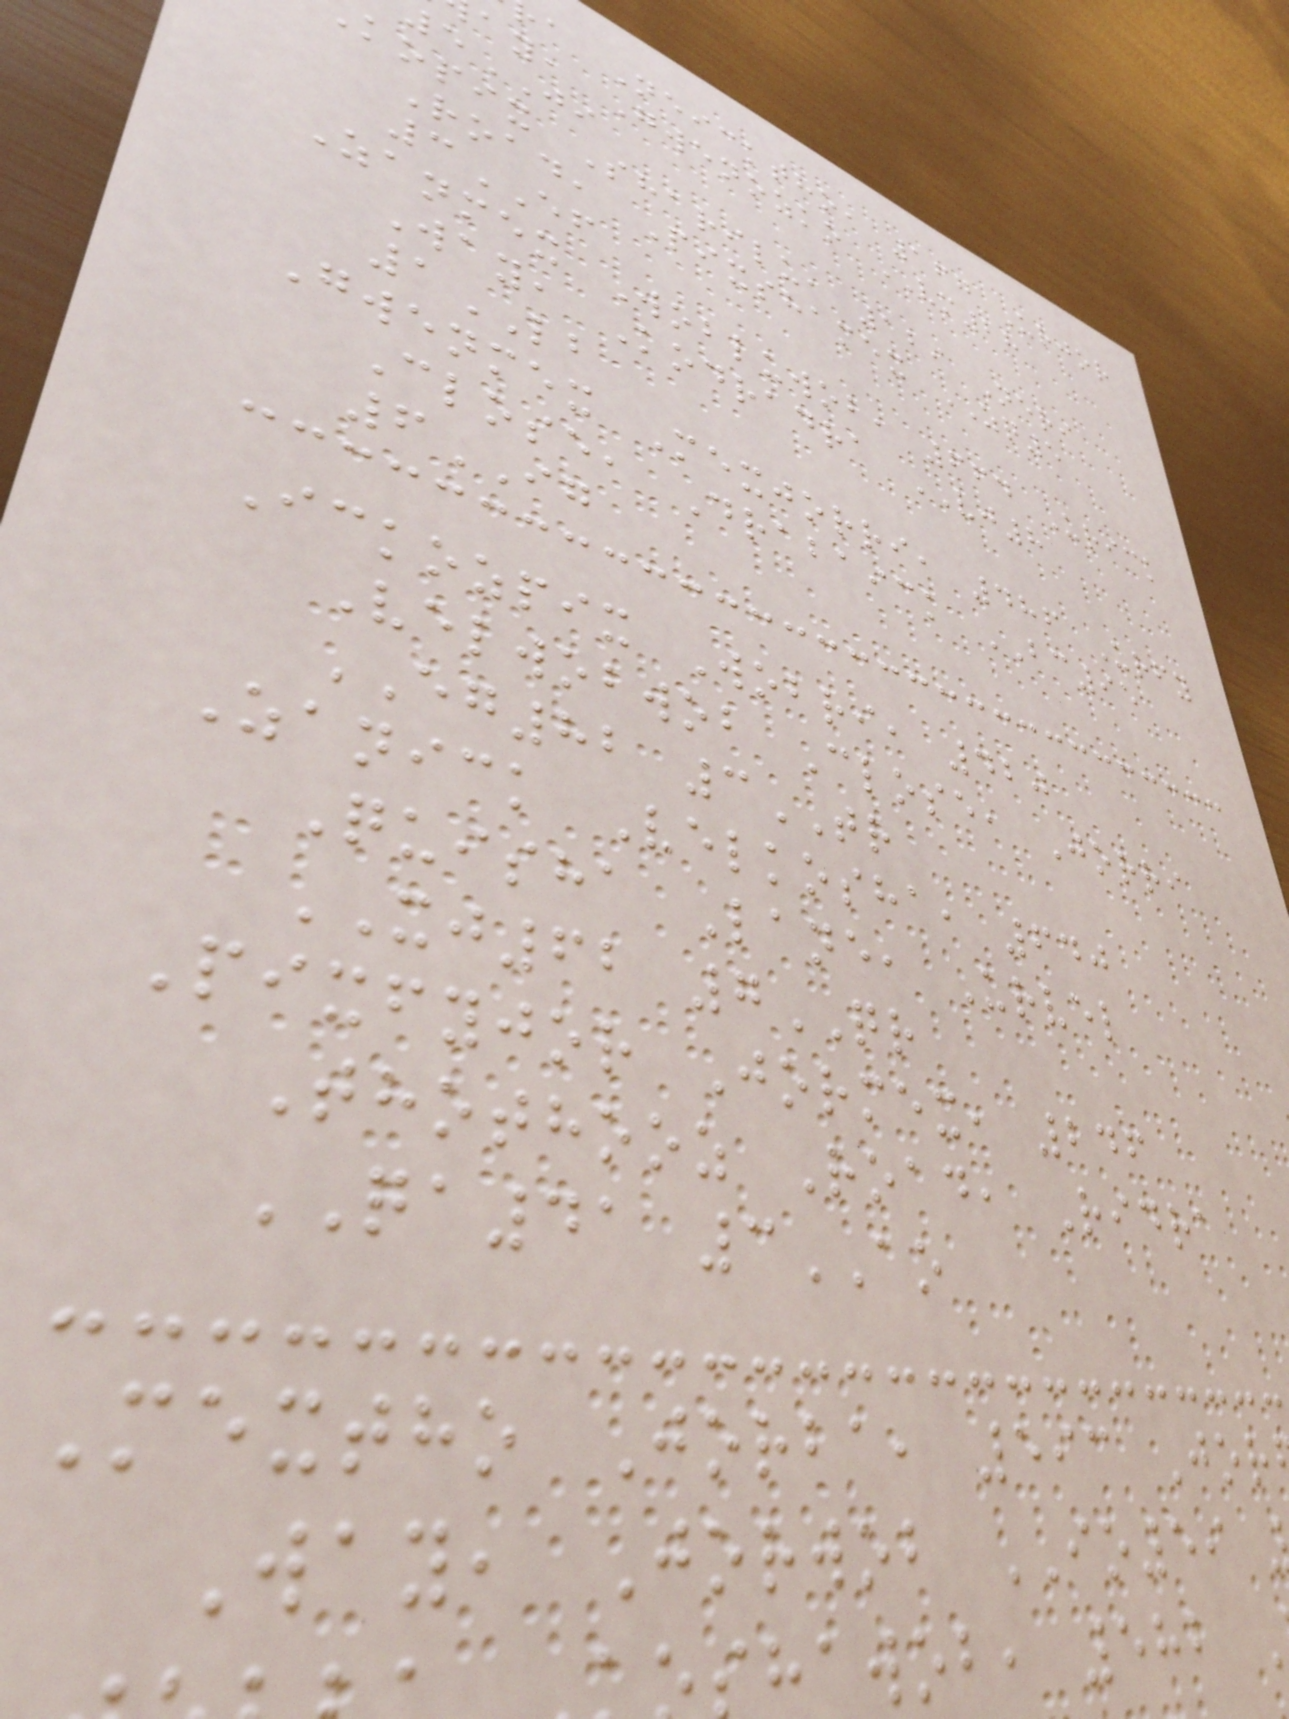a Neicktho, 167 Urjor
ay, Gwenozko VM28
JI
kopix Sharilu, 129 Neri
Road, Pixshamex ZQ5
3EF
Zanmex Wobluwob, 664 Urick
Way, Kodradra VJ8
1LB
Gwenmex Mexjorri, 486 Urfy
Close, Drabaick BC95
6IG
Ickozpix Wobri, 420
Velwobwob Close, Jorri
EG82 3TR
Zanick Velkosha, 640
Quisha Lane, Urvel
XJ62 7QR
Pixfyjor Jormex, 246
Thothooz Road, Ridra
QA41 3AO
Mextho Jorba, 593 Jor
Way, Jorwob IO59
hawob, 582
